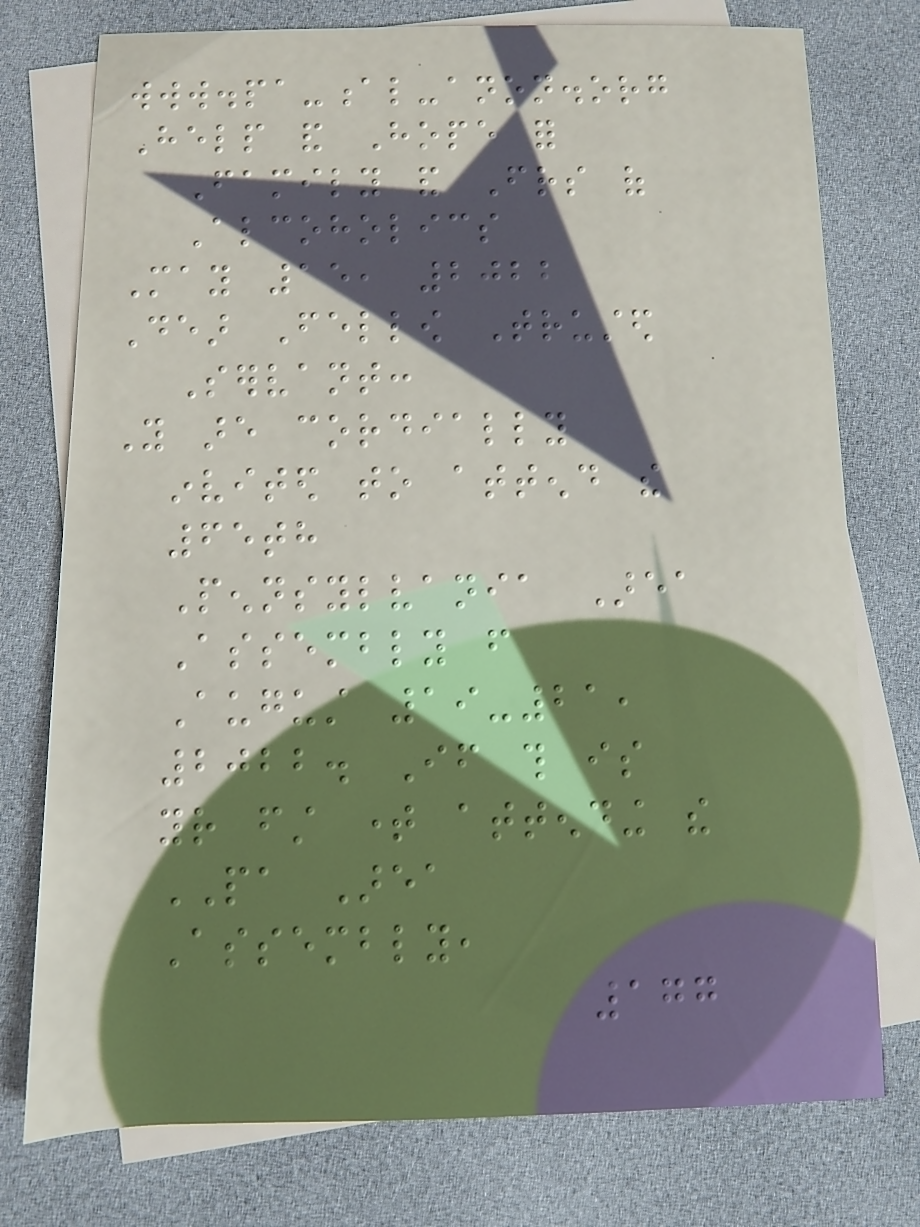www.pa-al-anon.org
Help and Hope for
Family and Friends of
Alcoholics
May 15, 2022
Dear Fellow Trusted
Servant:
You are cordially
invited to attend the
65th
Pennsylvania Area
Assembly from
August 19-21,
2022. If this is
your first time attending the
PA Area
Assembly,
177
